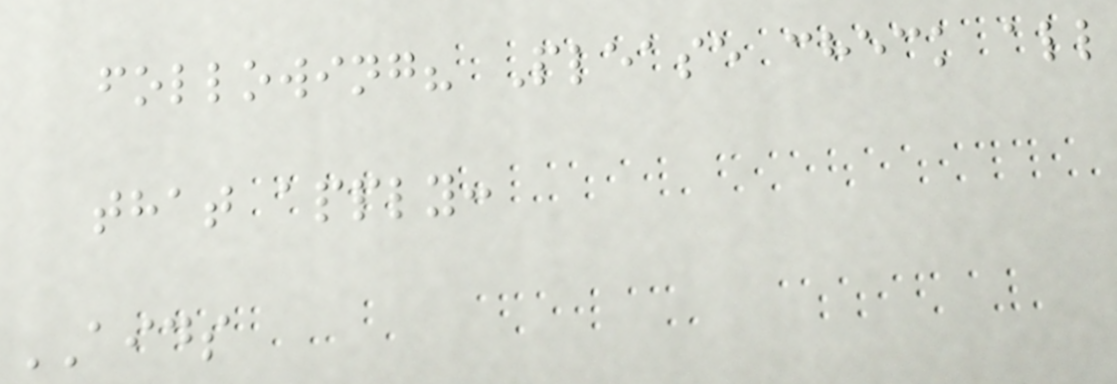following? Please check all
that apply:
AIDS
